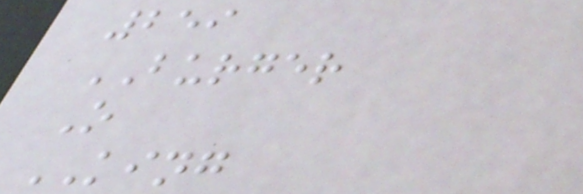259
BURGER
O
KING
